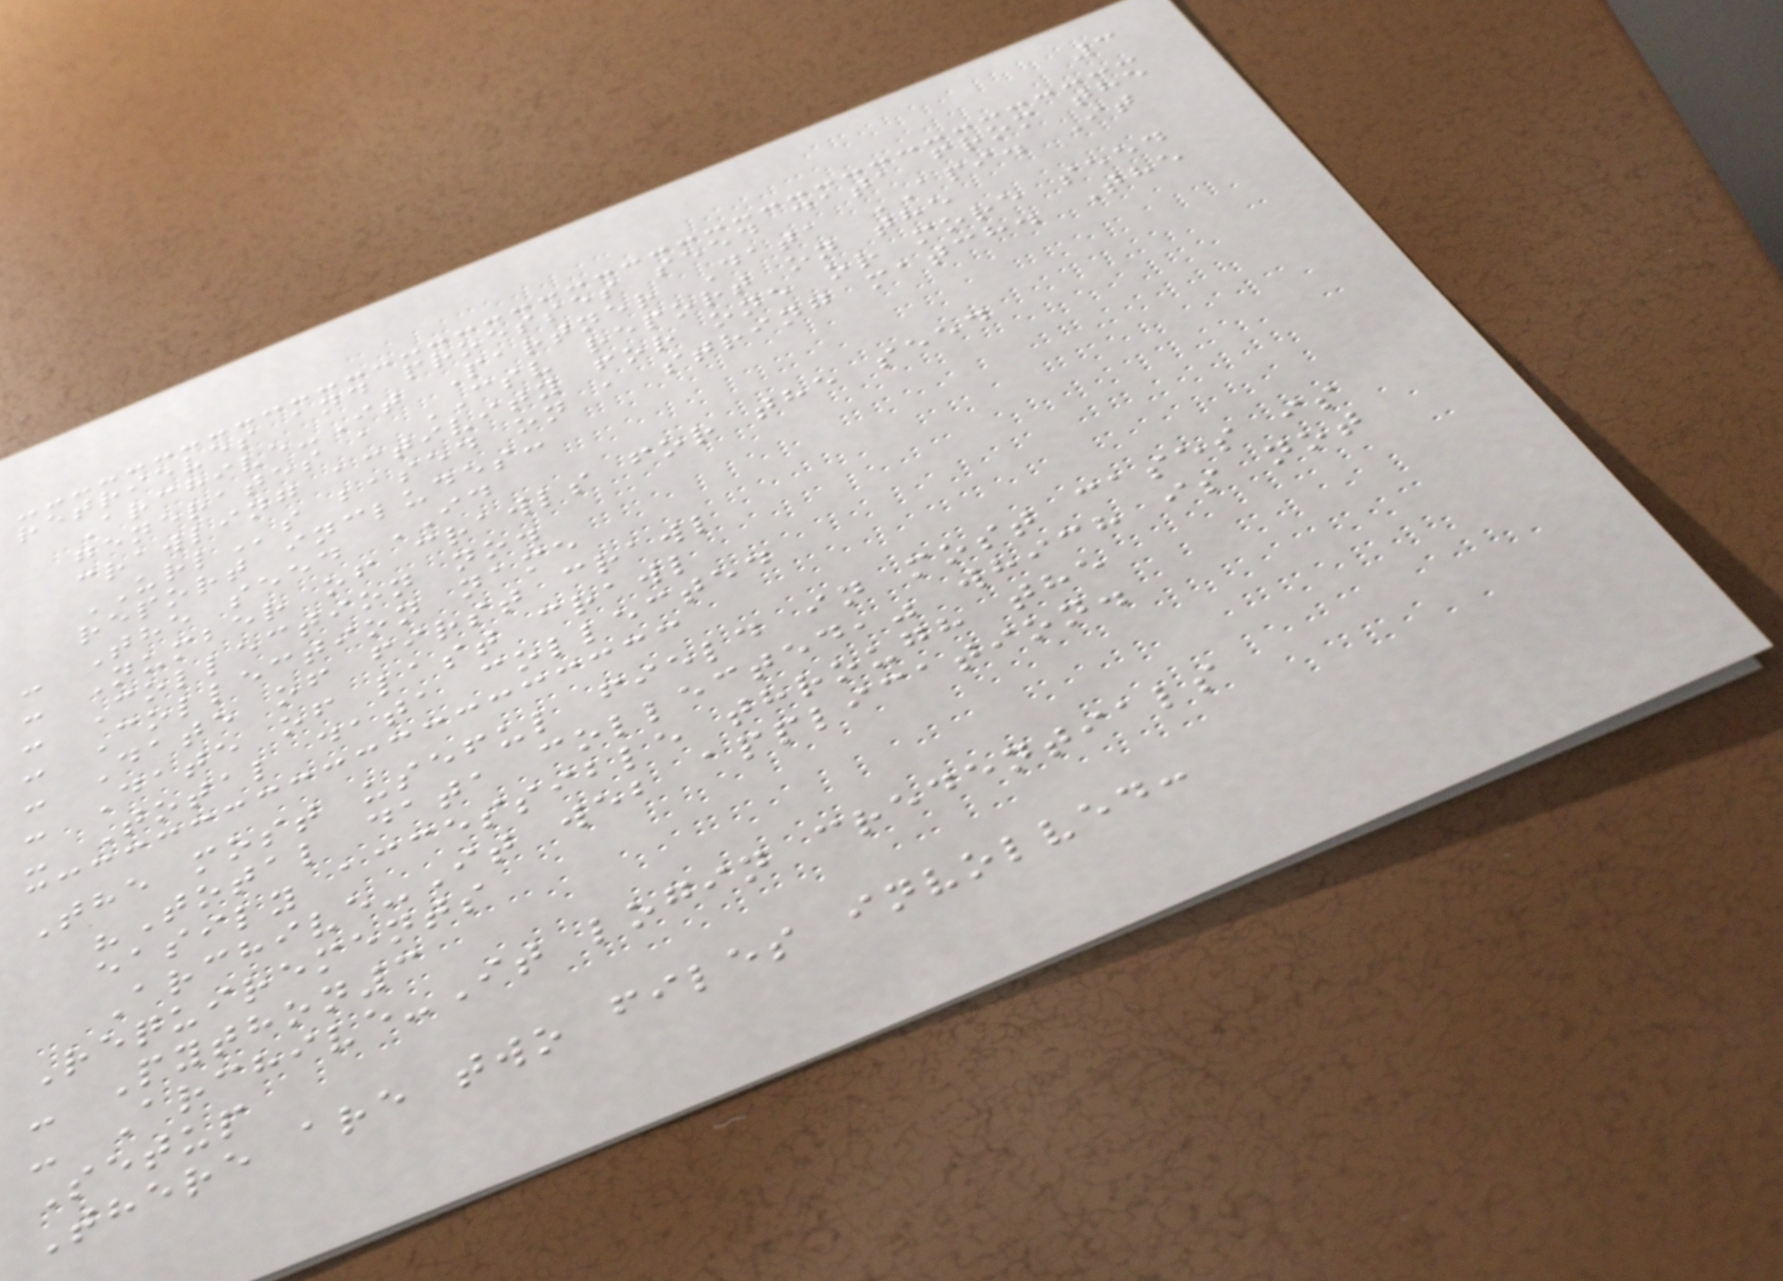3
retrieves and proesses seed data from the
Archive-It Partner Data API. It
generates a CSV report on the
crawling activity for one or more seed
URLs based on a string match. The
report includes:
- The seed ID
- Number of crawls for the seed
- Collection no.
- Collection name
- Date of first crawl
- Date of last crawl
- Total data collected
The most useful field in most cases is
"Total data collected," which is not
easily accessible through the
Archive-It web application.
Requirements
- Python3
- Archive-It login credentials
Setup
There are two files involved:
